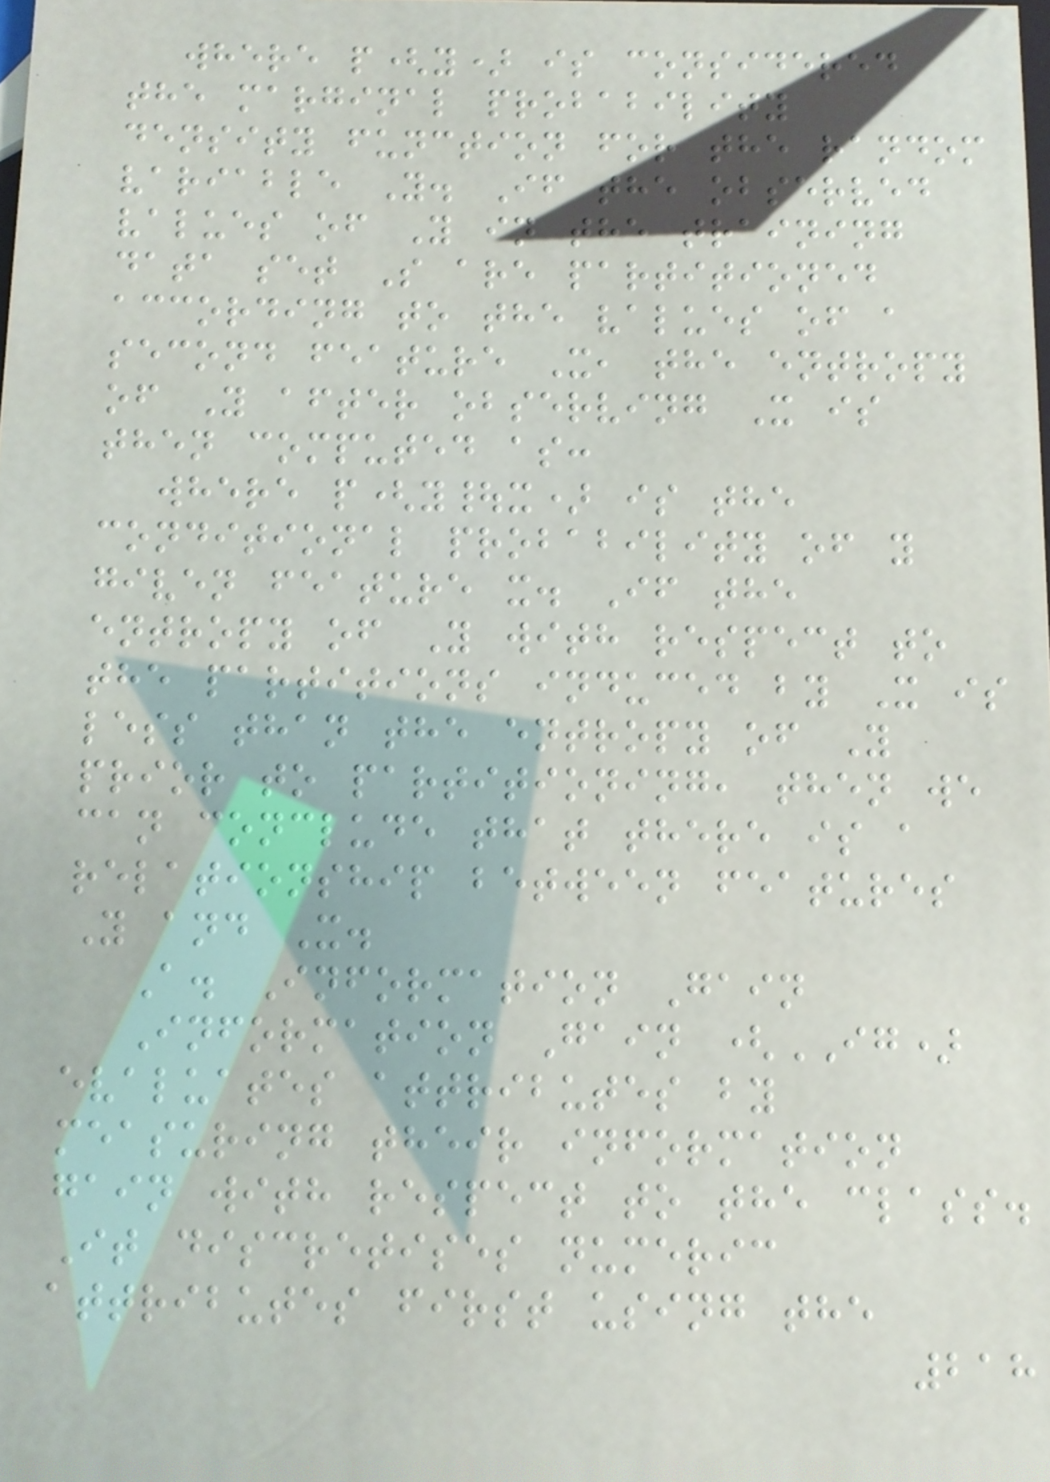where p(y) is considered
the marginal probability
density function for the random
variable Y. If the observed
values of Y in the training
data set S are partitioned
according to the values of a
second feature X, the entropy
of Y after observing X is
then computed as:
where p(y|x) is the
conditional probability of y
given feature x. If the
entropy of Y with respect to
the partitions induced by X is
less than the entropy of Y
prior to partitioning, then we
can conclude that there is a
relationship between features
Y and X.
A. Information Gain
Information Gain (IG)
evaluates attributes by
measuring their information
gain with respect to the class.
It discretises numeric
attributes first using the
218
